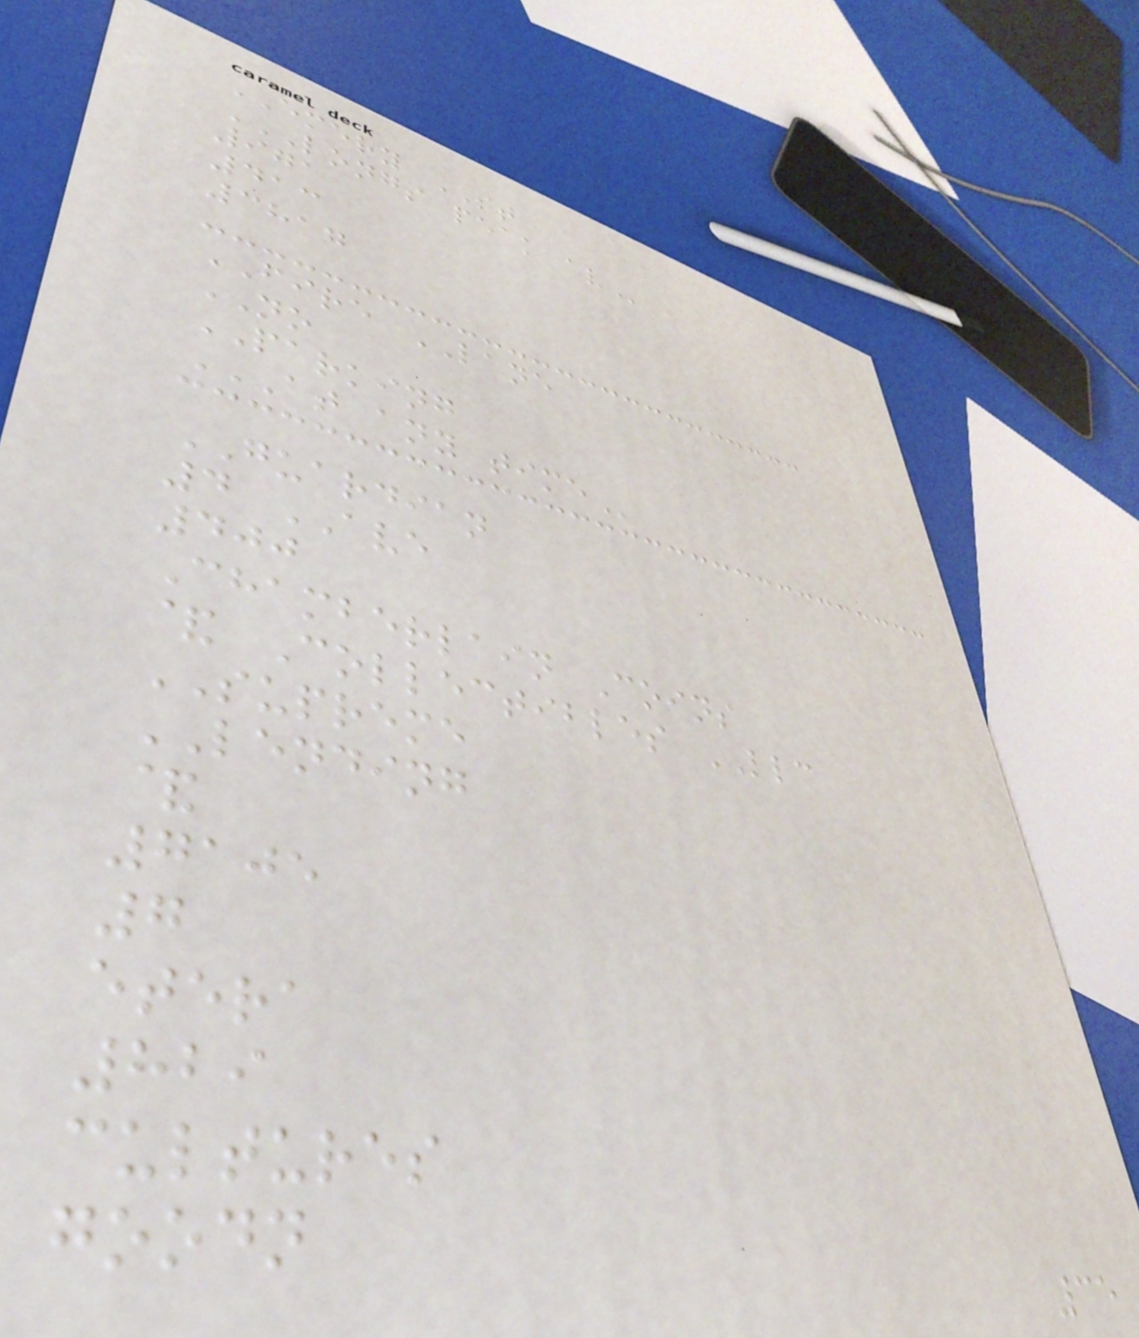EMERY ST
LONGS PEAK AV
971
413
3817
FIRE LANE
NO
PARKING
AT ANY TIME
GUARDIAN
4 AVE
400
Chamberlain Coins
& Collectibles LLC
SUPREME
LENDING
&
7105
7
etera
829
cultures
goodn
35
